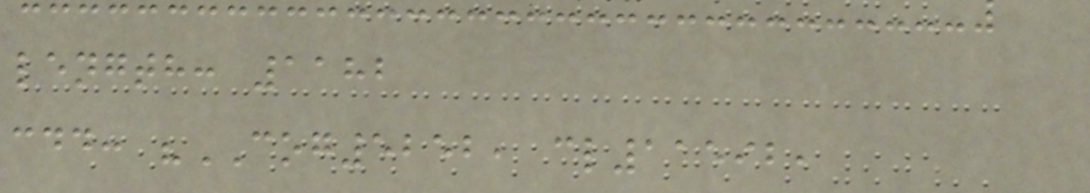length: 1182
cdd: "COG5252, cl11592,
